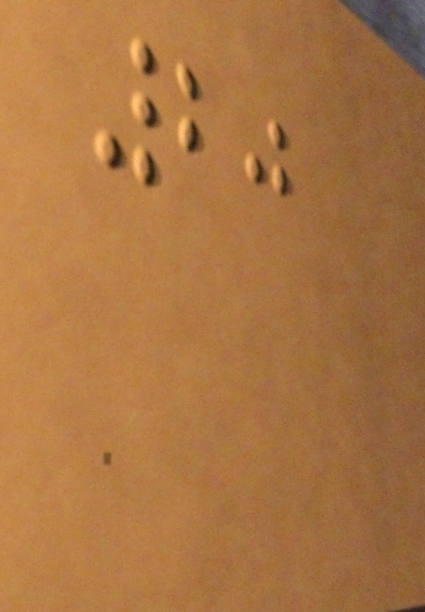20
